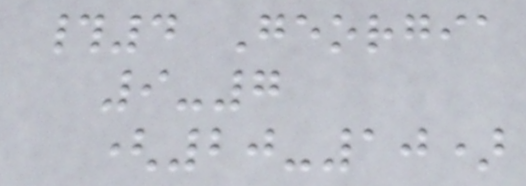#4 Georgia
9-7
(20-10)
